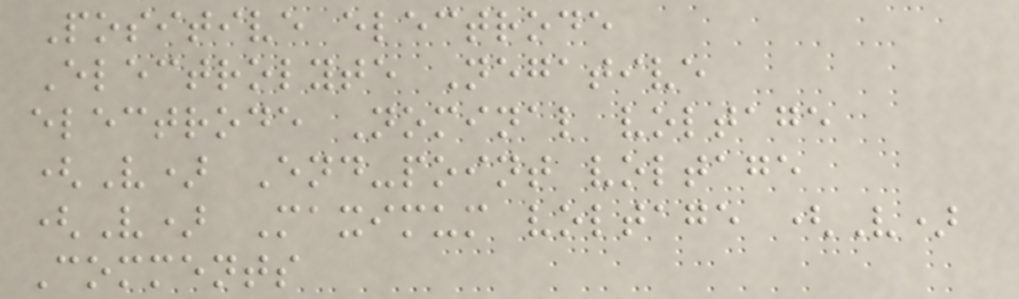Positive electrode
Electrolyte Negative
electrode Nominal voltage
(V) End-point voltage
(V) Maximum voltage (V)
Comments
